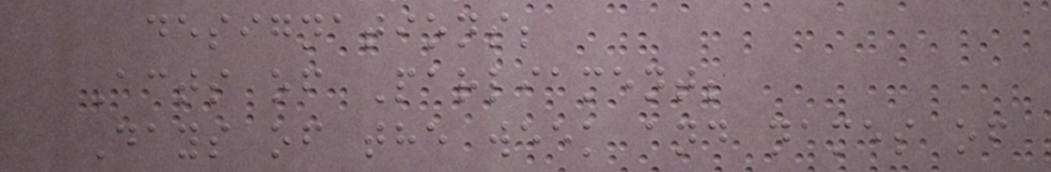designations;
Acts of Parliament;
Days of the week and names of
